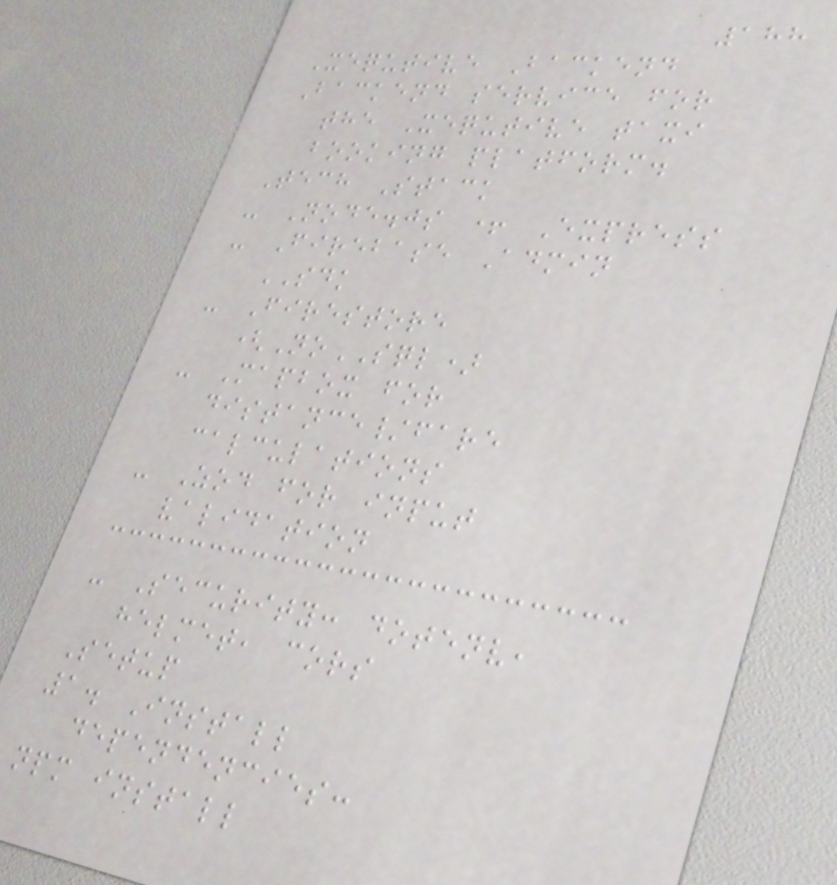188
Xequtive Backend
Backend service for
the Xequtive taxi
booking platform.
Tech Stack
- Node.js + Express
- Firebase Admin
SDK
- Firestore
(NoSQL)
- Mapbox for
distance/fare
calculations
- Zod for input
validation
- Security: dotenv,
helmet, cors
Setup
1. Install
dependencies:
npm install
